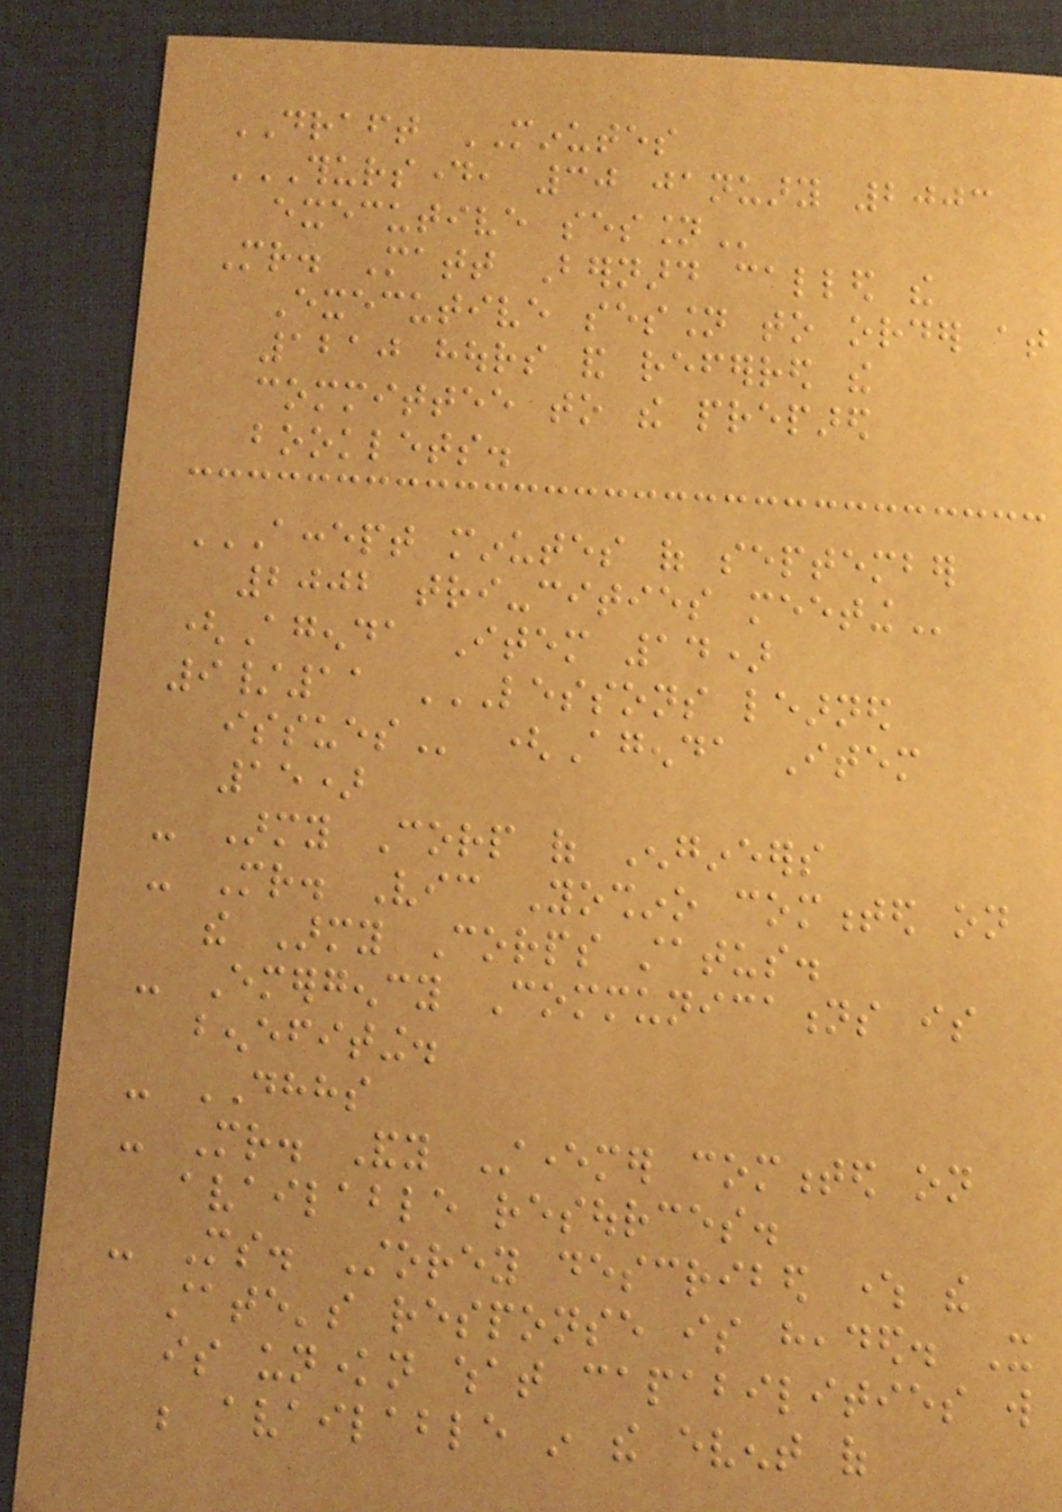DRAFT MINUTES
THURSDAY, 30 JANUARY 2003
EXECUTIVE SESSION
Mr. Matt Bernard called the
Executive session to order at
1210 hours and referred the
committee to the prepared
booklets.
ACCEPT MINUTES OF SEPTEMBER
2002 TRI-CITIES MEETING
(Agenda Item 14)
9/11 LESSONS LEARNED
ISSUES (Agenda Item
15)
- Army Corp of Engineers
- Mr. Vic Yoshino commented on
the Army Corps status.
- Emergency Communications is
benefiting.
- DHHS
- Mr. Andy Stevermer commented on
available resources.
- Ms. Storey described where the
state's response is headed. It
is unknown what capabilities will
be available in the event of
